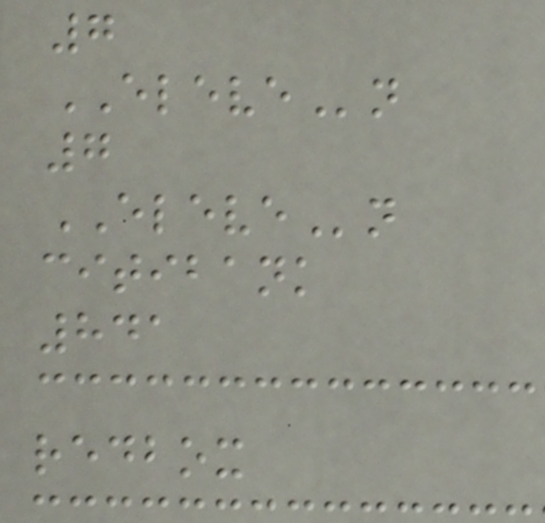7
ELEVEn
7
ELEVEn
citibank
841
redbox
